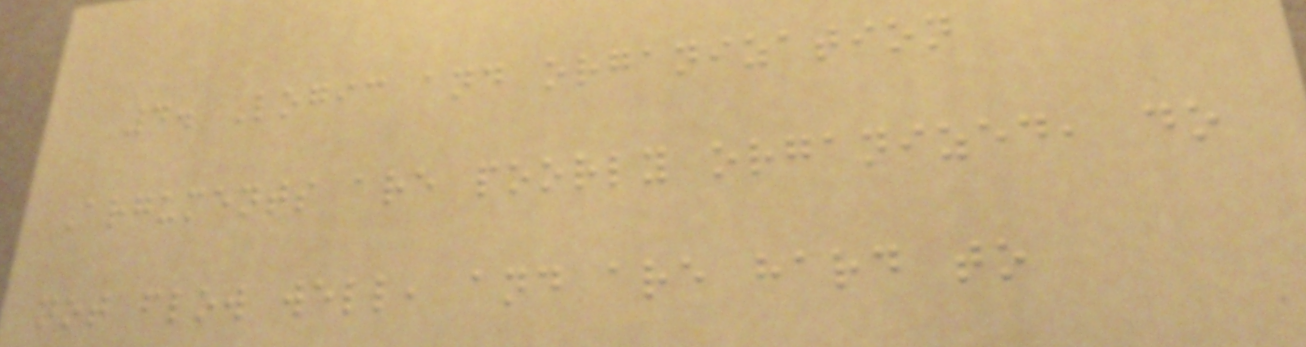4. Logic and organization
Arguments are poorly organized, do
not flow well, and are hard to
